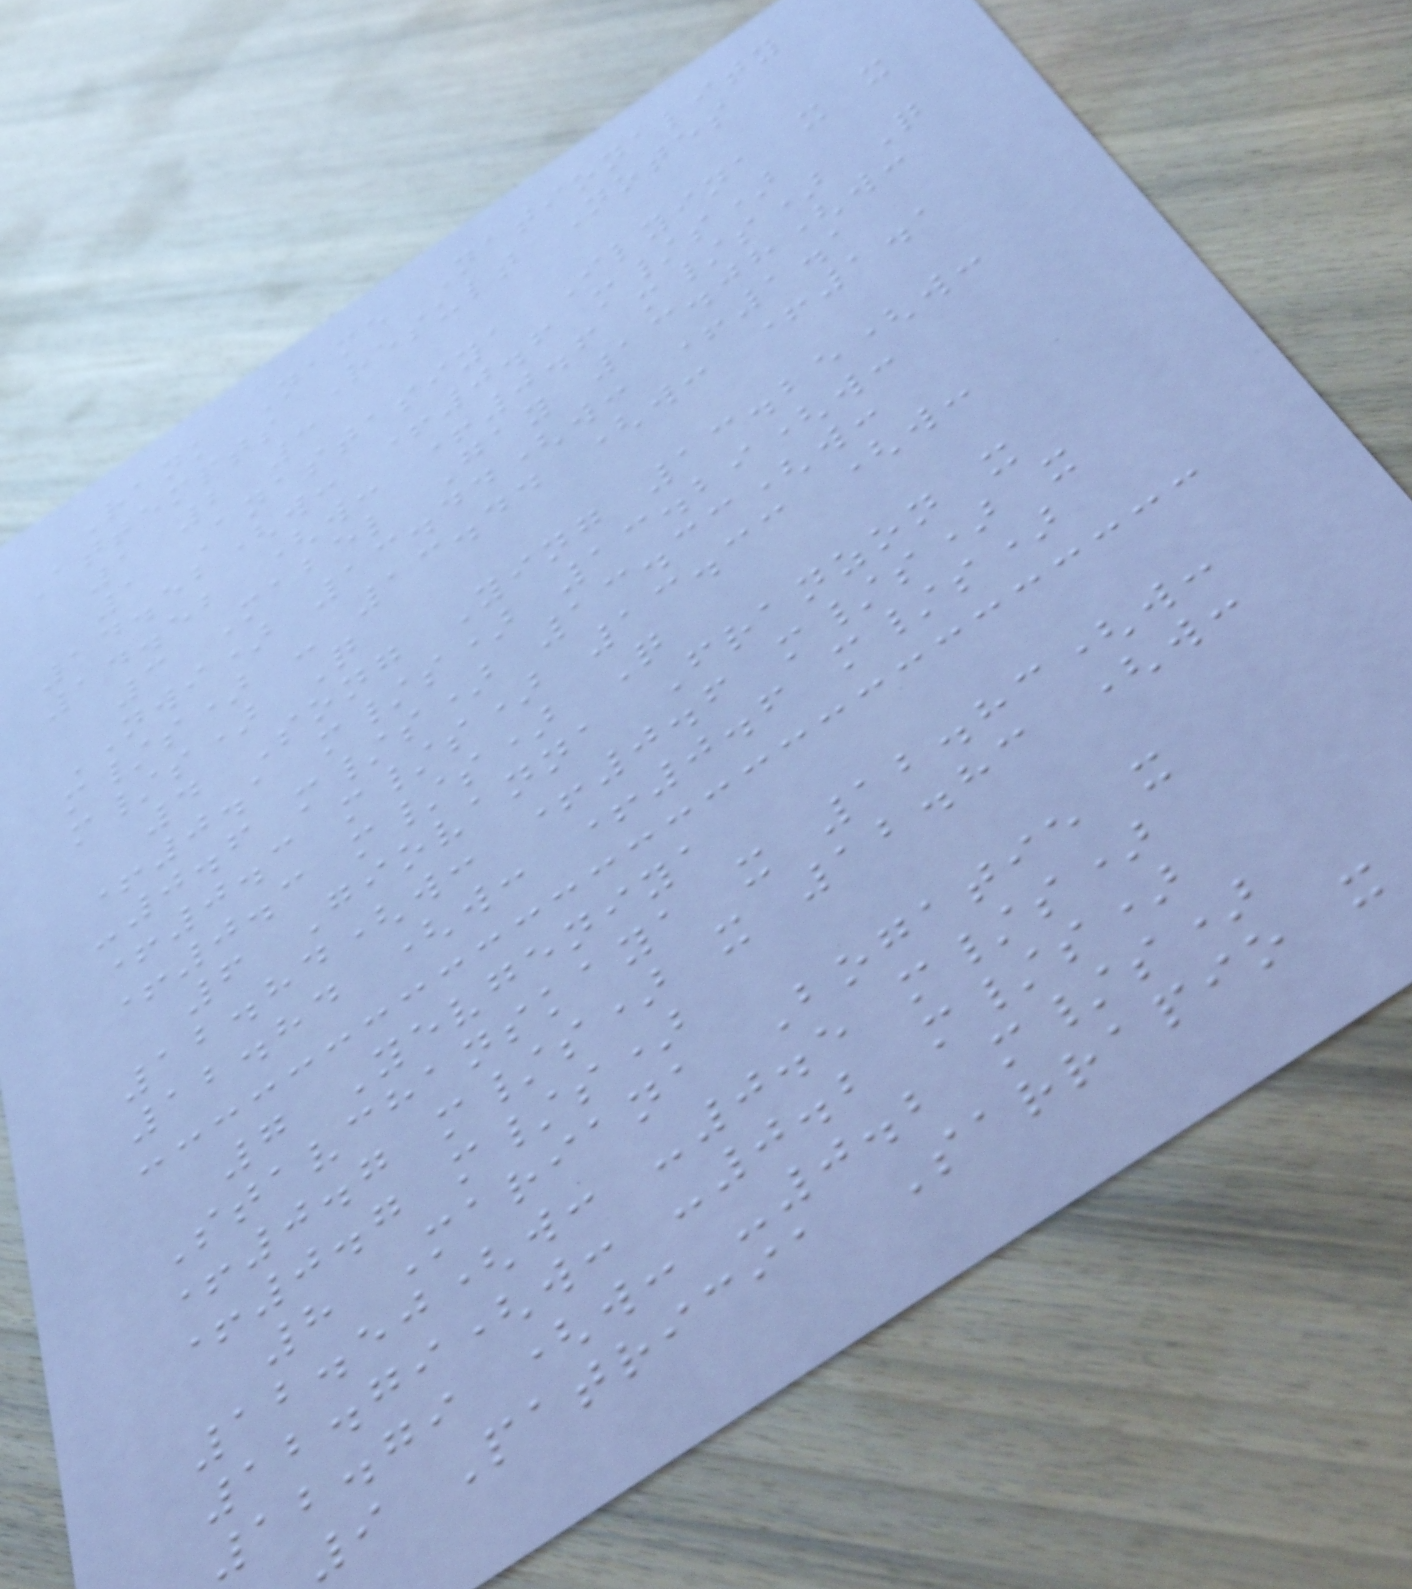Rank Name Nationality
Attempts Result Notes
1 2 3
1 Anastasiya Ilyina x x
14.52(w: +0.6 m/s)
14.52 (w: +0.6 m/s) Q
3 Mabel Gay 13.08(w:
NWI) 13.44(w: +1.1
m/s) - 13.44 (w: +1.1
m/s) Q
4 Song Ying 13.25(w:
+0.1 m/s) 13.29(w:
-0.6 m/s) 13.33(w:
+0.3 m/s) 13.33 (w:
+0.3 m/s) Q
6 Giovanna Franzon x
12.84(w: +0.6 m/s) x
12.84 (w: +0.6 m/s)
7 Yevgeniya
Stavchanskaya x 12.83(w:
+0.7 m/s) x 12.83 (w:
+0.7 m/s)
8 Mariana Bogatie x
12.50(w: -0.5 m/s)
12.79(w: -0.2 m/s)
12.79 (w: -0.2 m/s)
9 Patricia Sarrapio x
